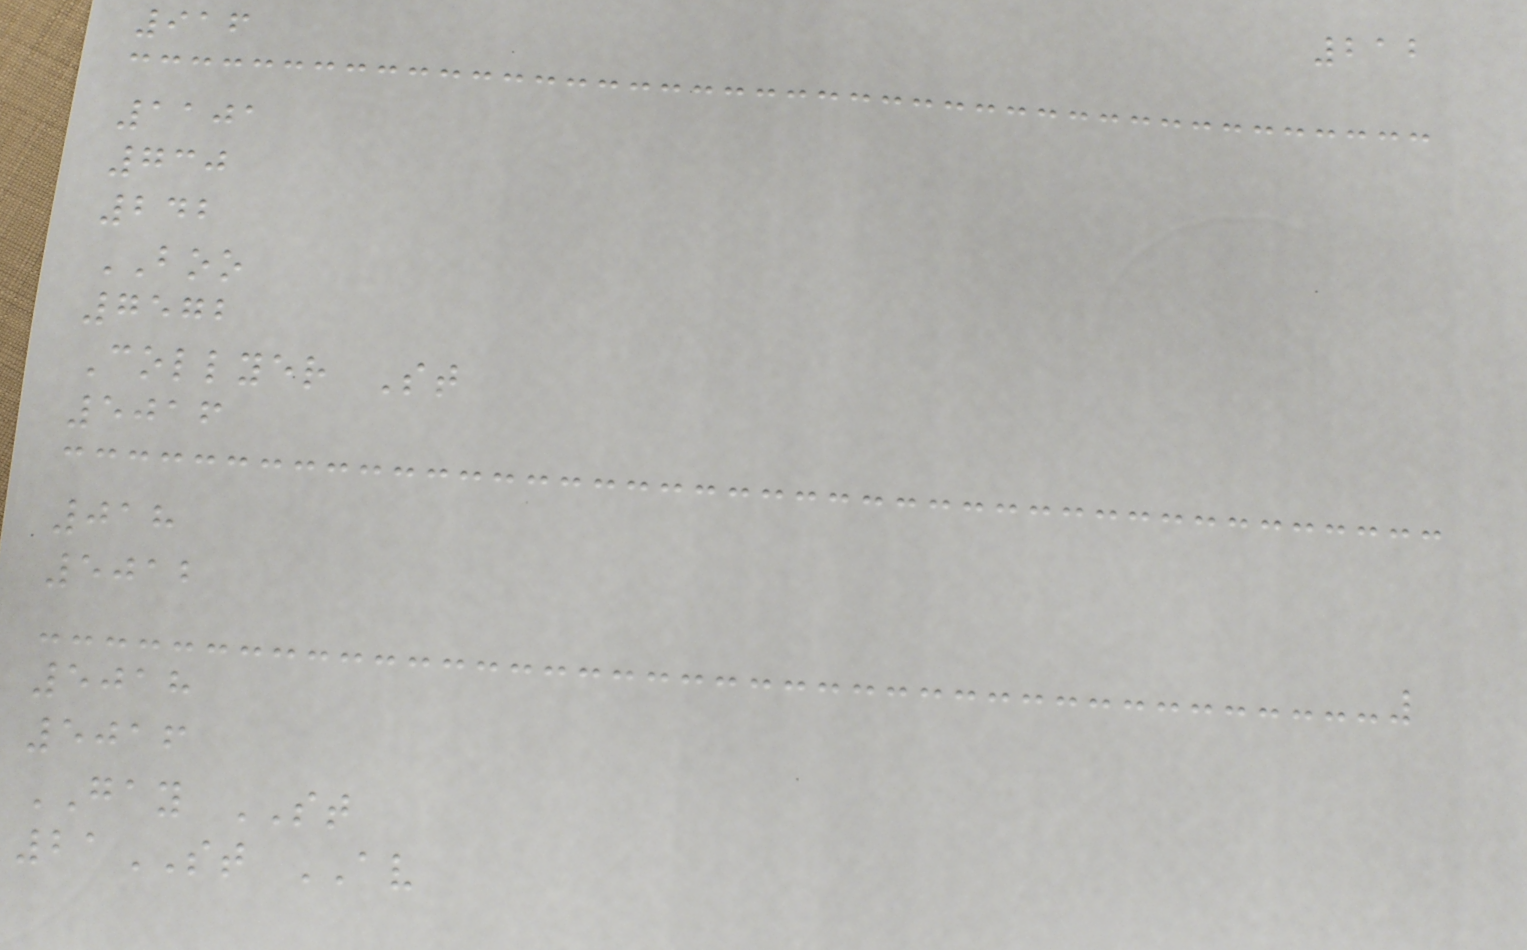212
916
1101
730
242
BOO
7572
Collyer St
5016
018
5012
5018
5016
GAY ST
21ST AV
